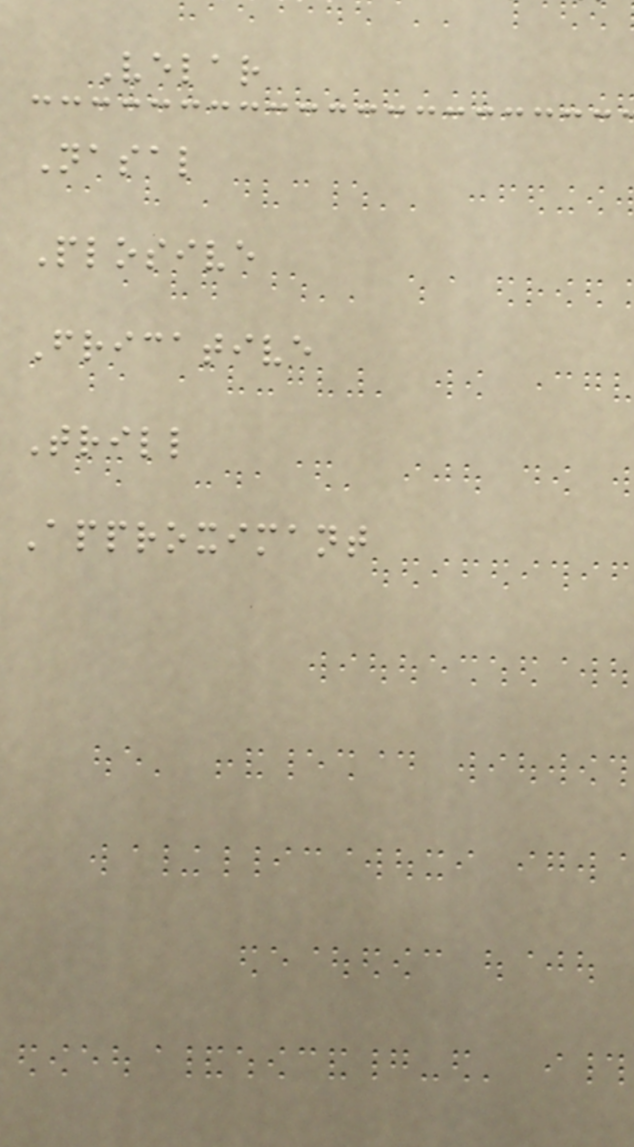Velar
Nasal
Plosive
Fricative
Trill
Approximant
